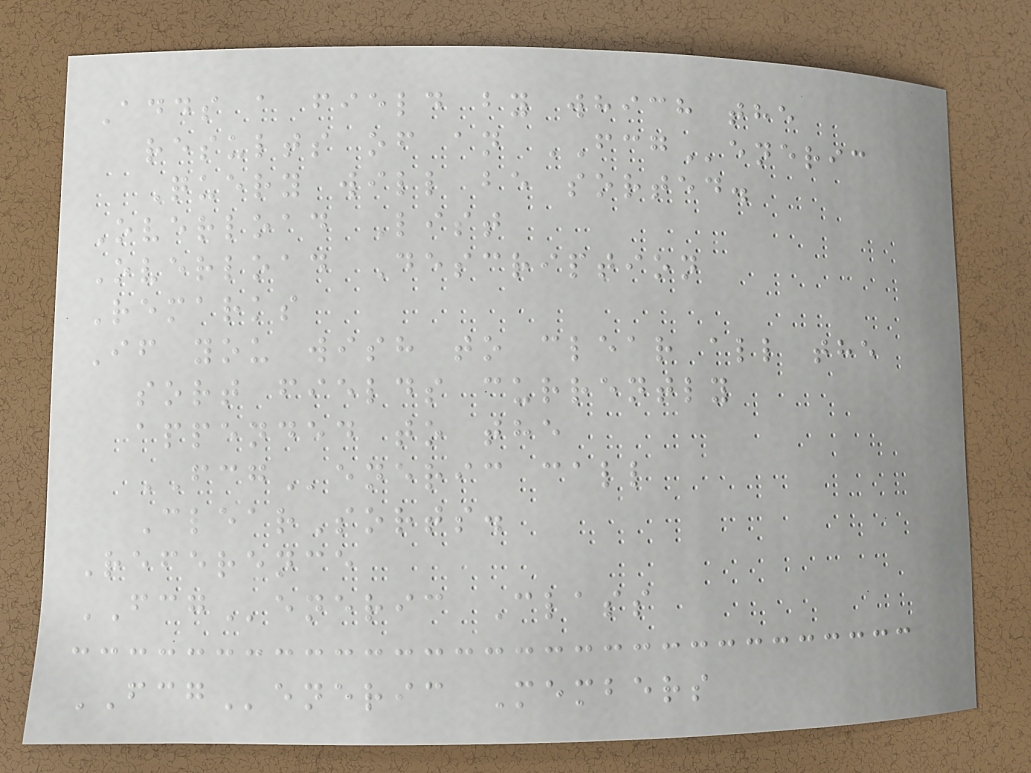Adds a field by which the
results of an FCGeneric
Query will be sorted.
Overload List
Overload Description
Remarks
If you wish to clear all the
sort fields currently
appended to the
FCGeneric call
ClearSorts.
Reference
FCGeneric Class
FCGeneric Members
